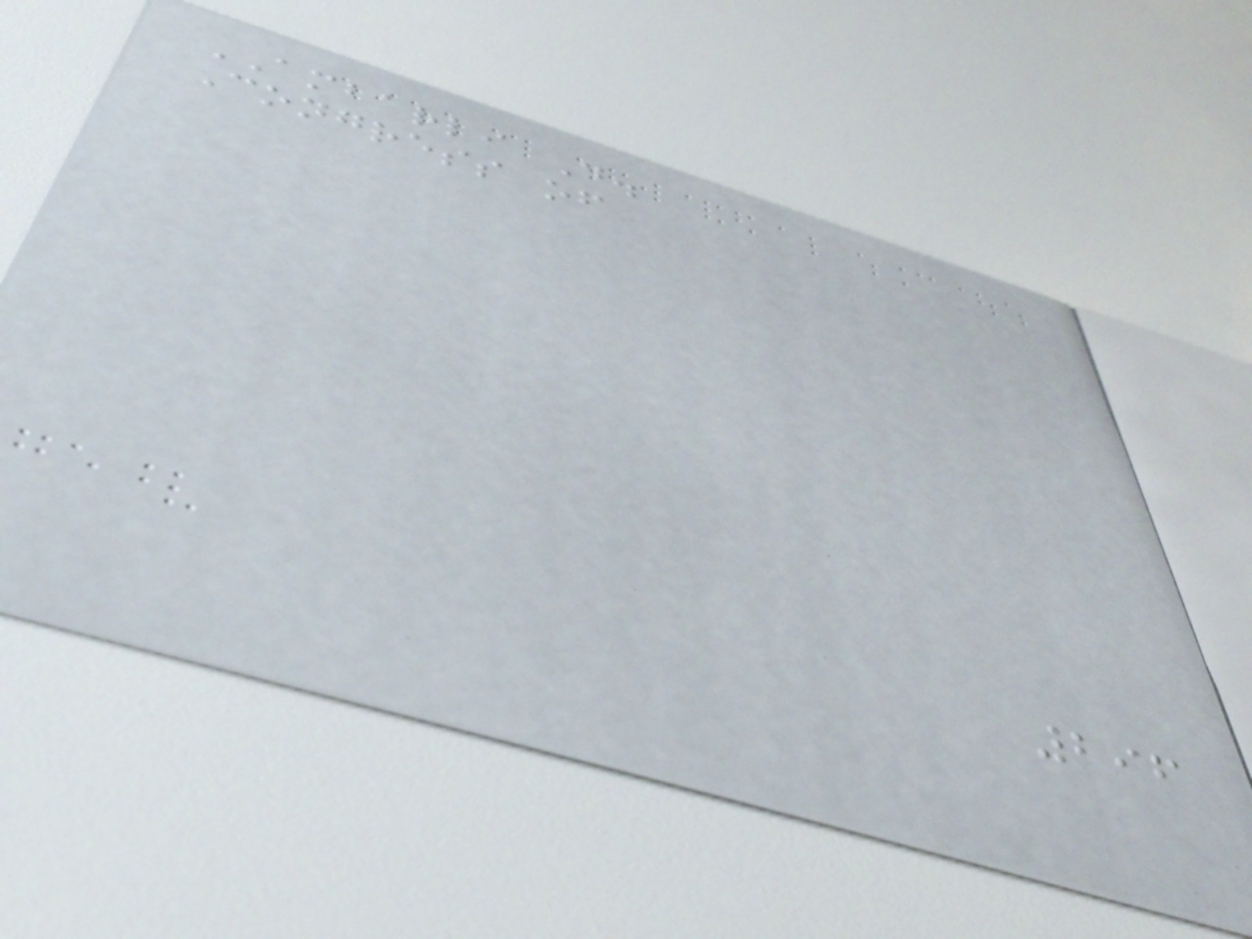AMBARLI D.
Congress of
296
